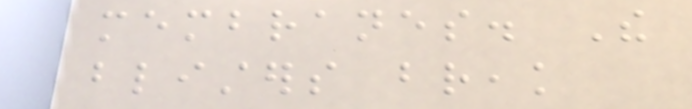membranes. The
blisters break
